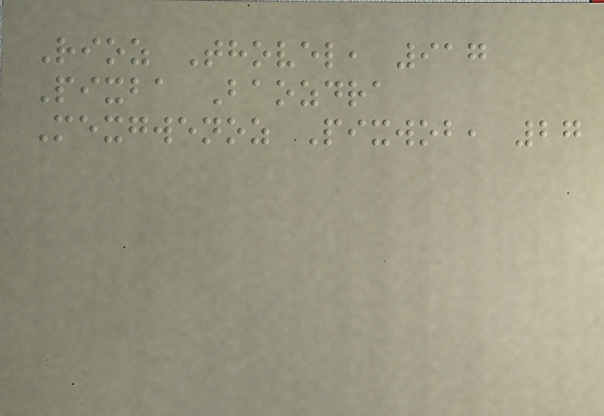Rioz Thovel, 917
Pixba Baozdra
Mexgwenoz Pixwob, 27
